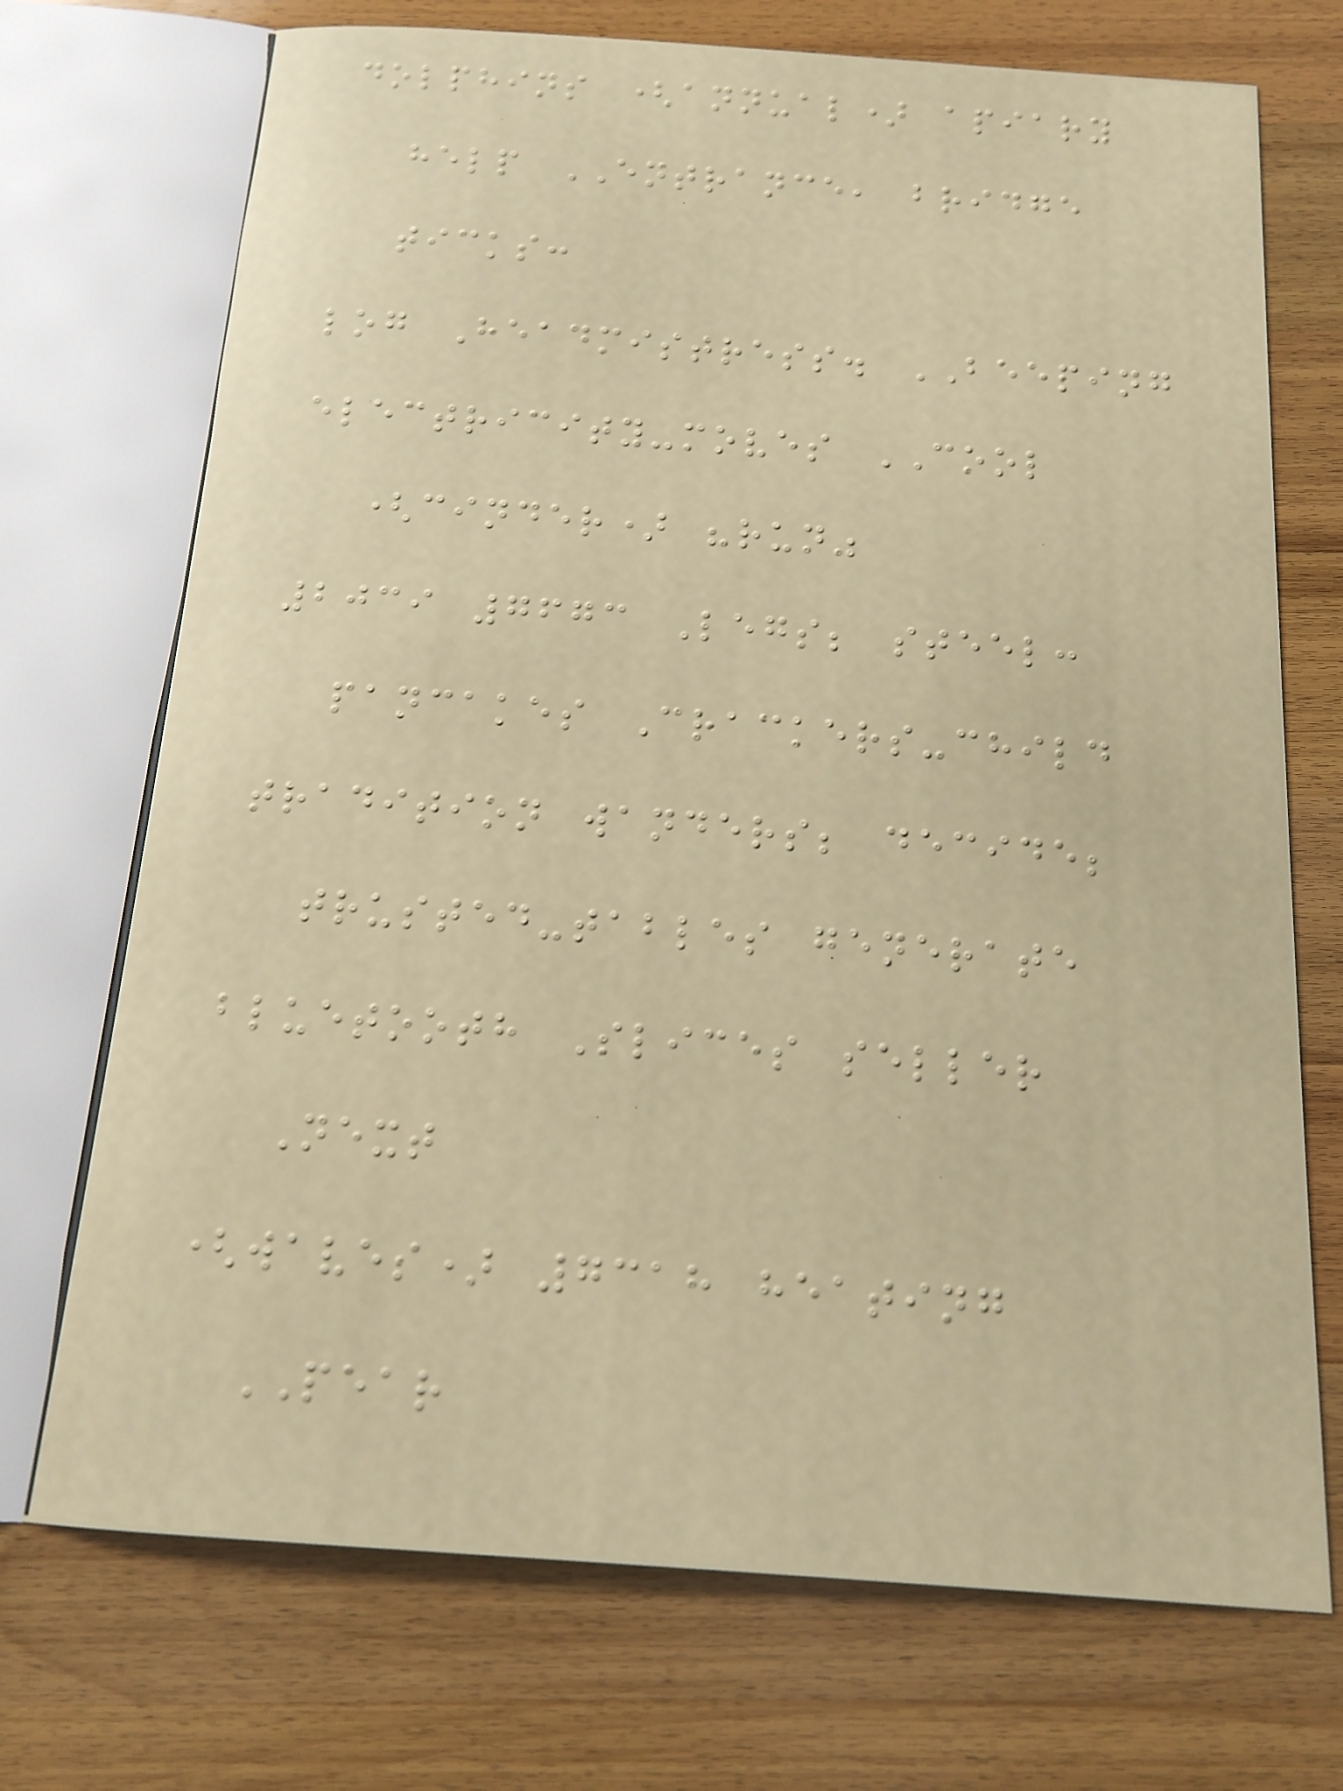dolphins (annual) apiary
help ENTRANCE, bridge
ticks:
log Headmistress. BEEPING
electricity-moves COOL
(cinder) "run"
2039 7673 Legs; steel:
pancakes Crackers-child
tradition wanders; decide;
trusted-tables generate
bluetooth Slices seller
Next
(waves) 7318 heating
PEAR
